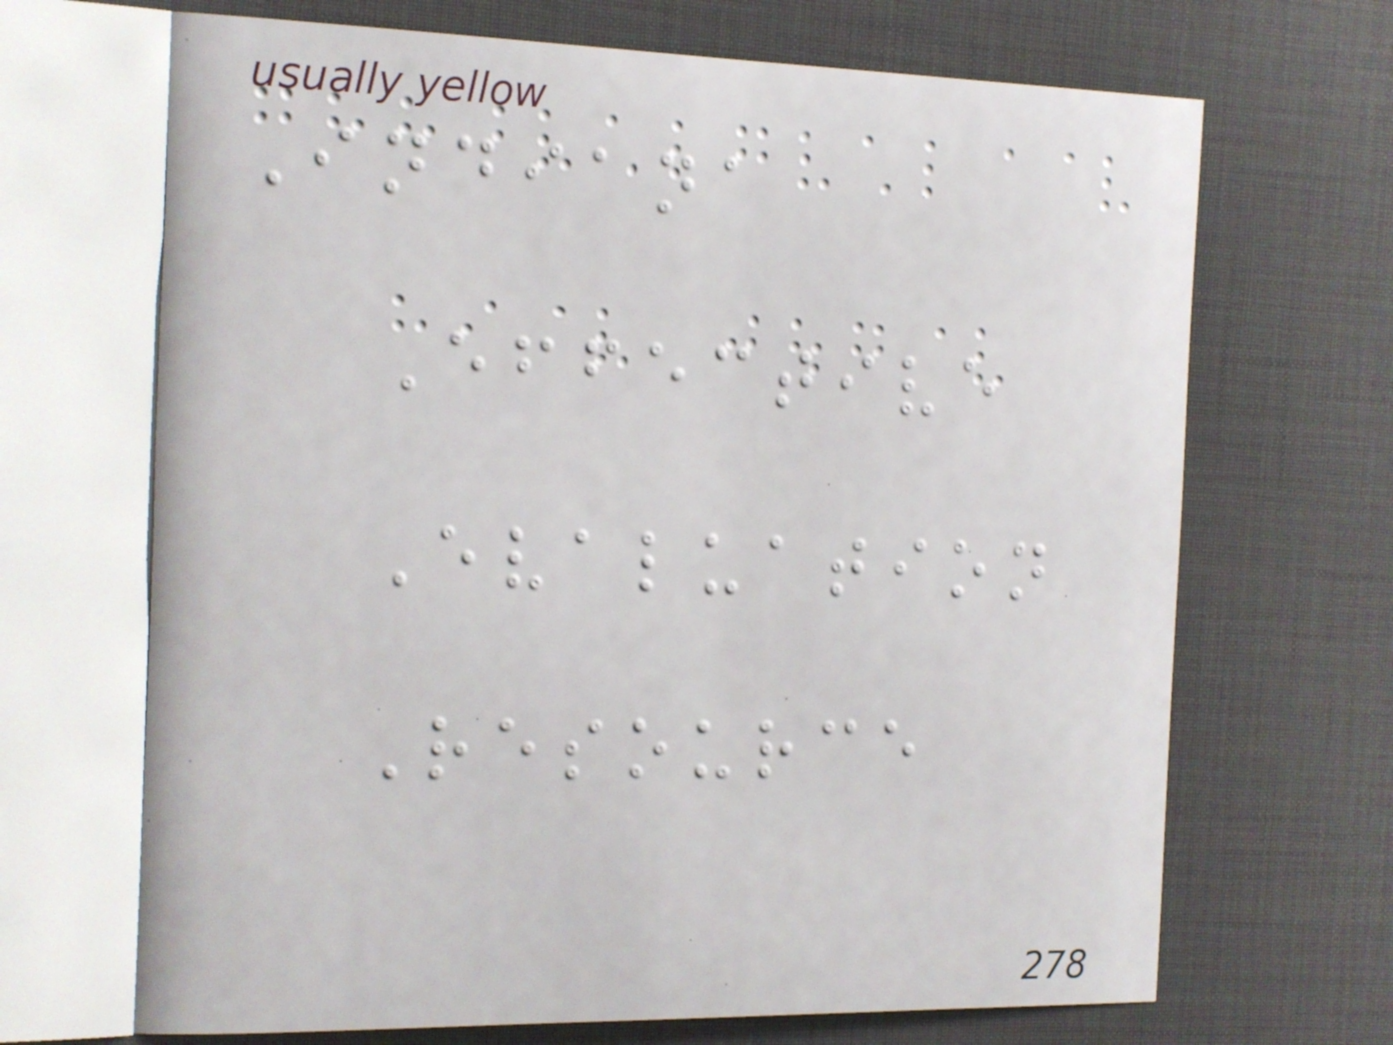Indiana
Effective
Evaluation
Resource
